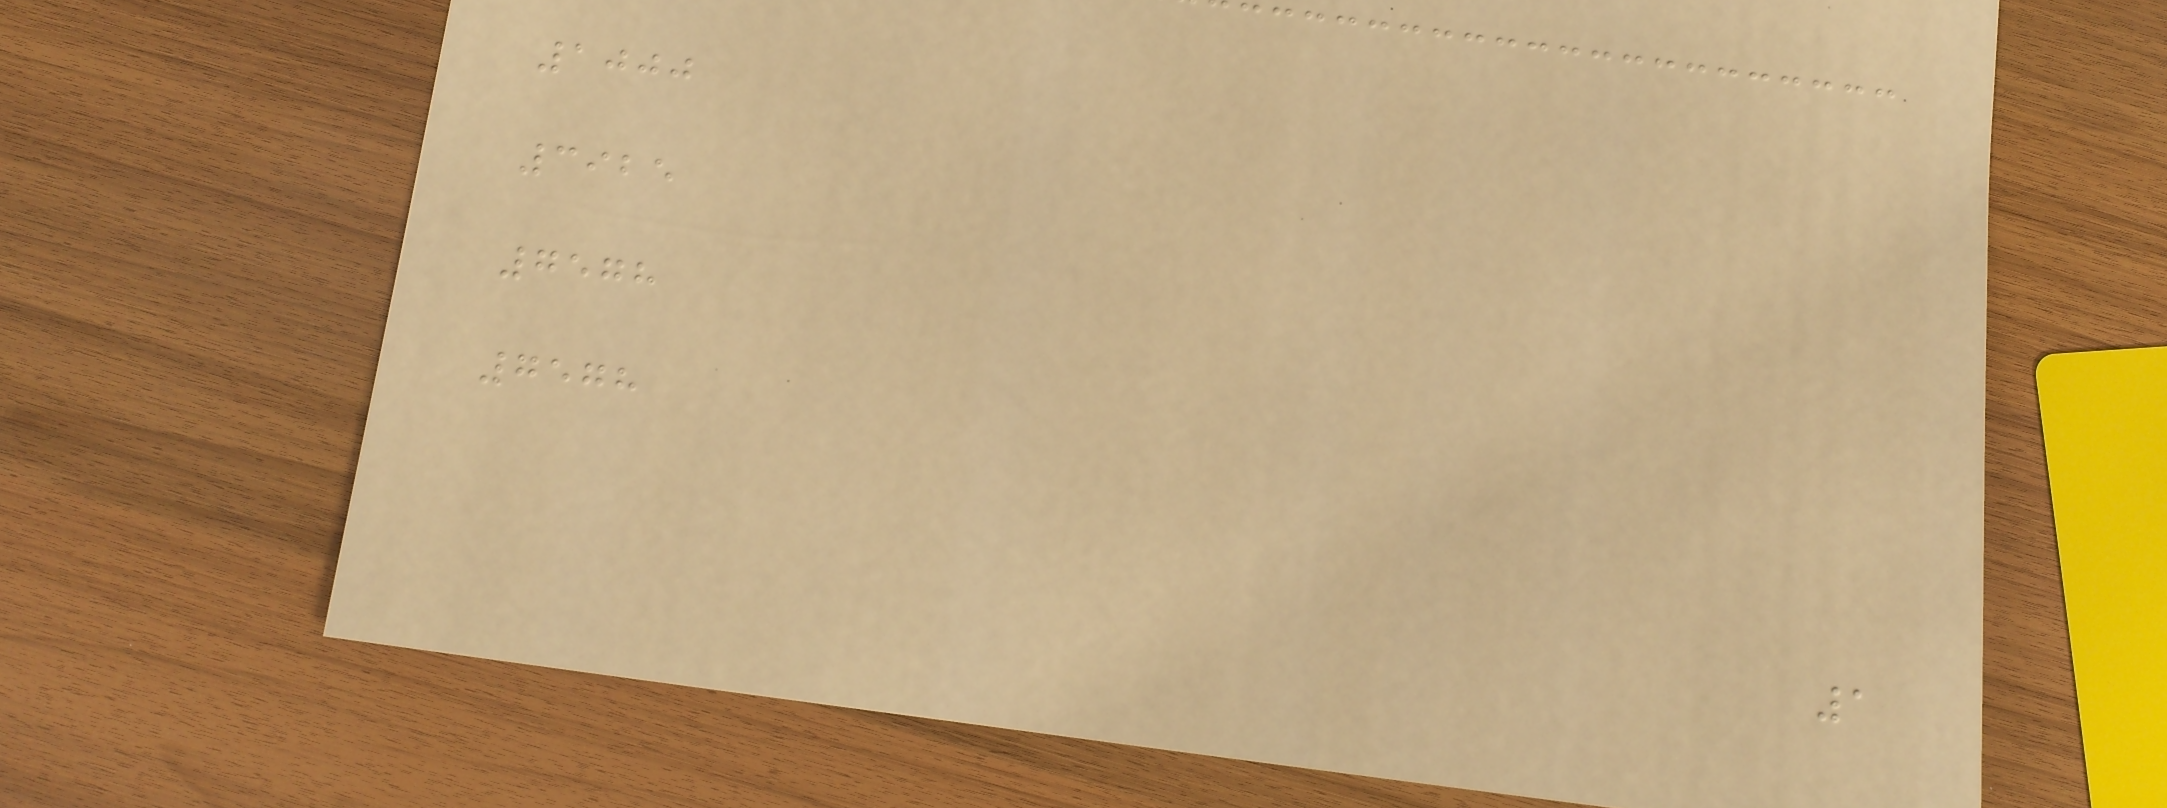1000
3925
7578
7578
1
